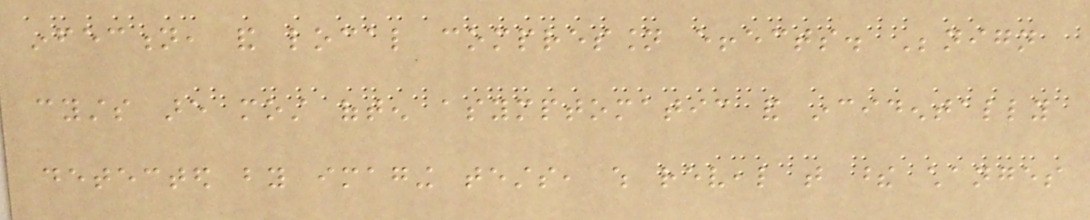infection, and local compression effects. Benign
cysts are most often asymptomatic and incidentally
detected by imaging tests, which reveal that these changes
